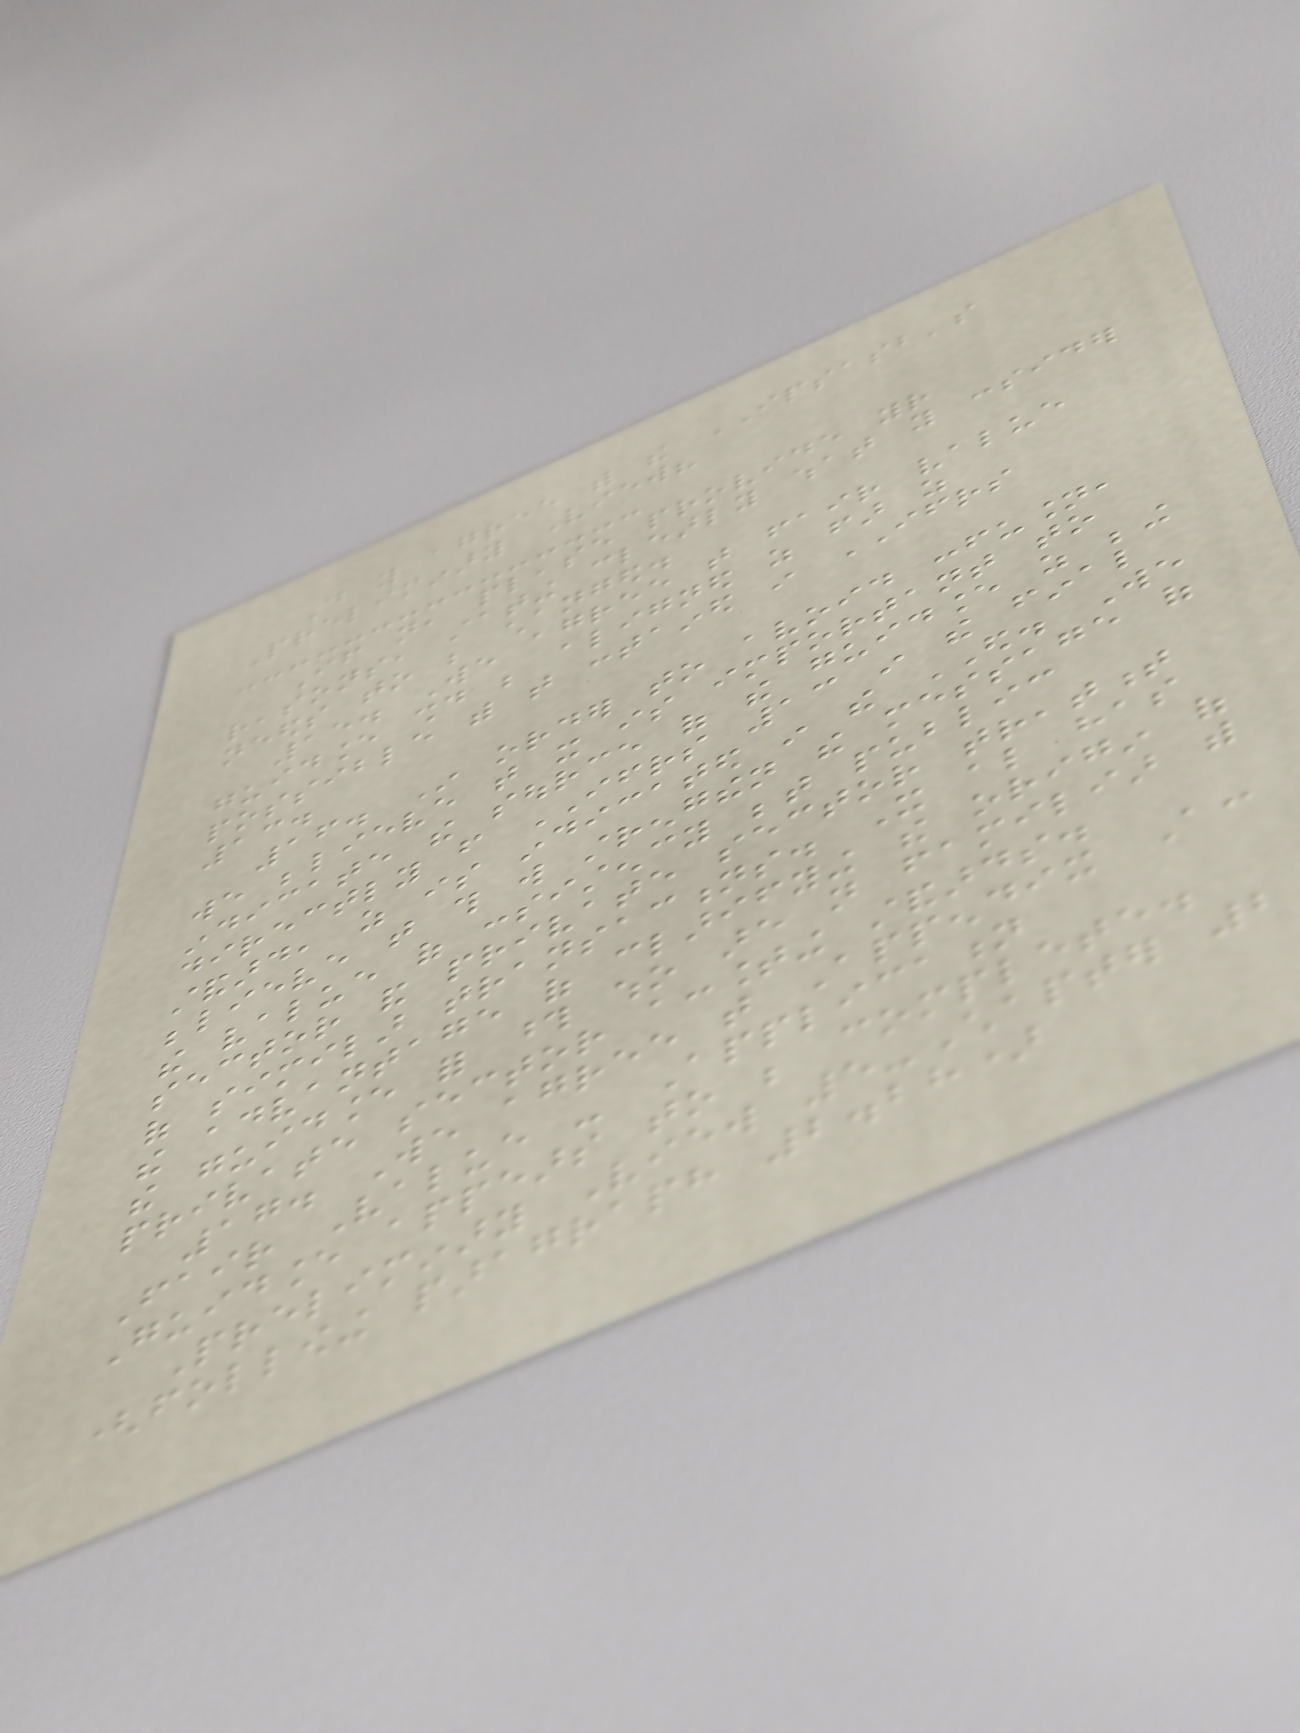Do you agree with the IPSASB's
Preliminary View?
If not, please provide your
reasons, stating clearly what you consider
needs to be changed.
15. We agree that fair value
guidance should be aligned as far as
possible with that contained in IFRS
13.
16. In order to avoid confusion,
we believe that it is important to
indicate the source of the guidance as being
directly from IFRS 13 in the final
standard, as is indicated in the ED. We
believe that this will strengthen the message of
the value of consistency between public
sector and private sector treatment
of similar transactions. It also has
the advantage of clarifying the origin of
the guidance for those who are not familiar with
private sector accounting standards.
17. We agree that Appendix A:
Fair Value - Application
Guidance appears to be complete.
Preliminary View 5-Chapter 2
(following paragraph 2.28)
